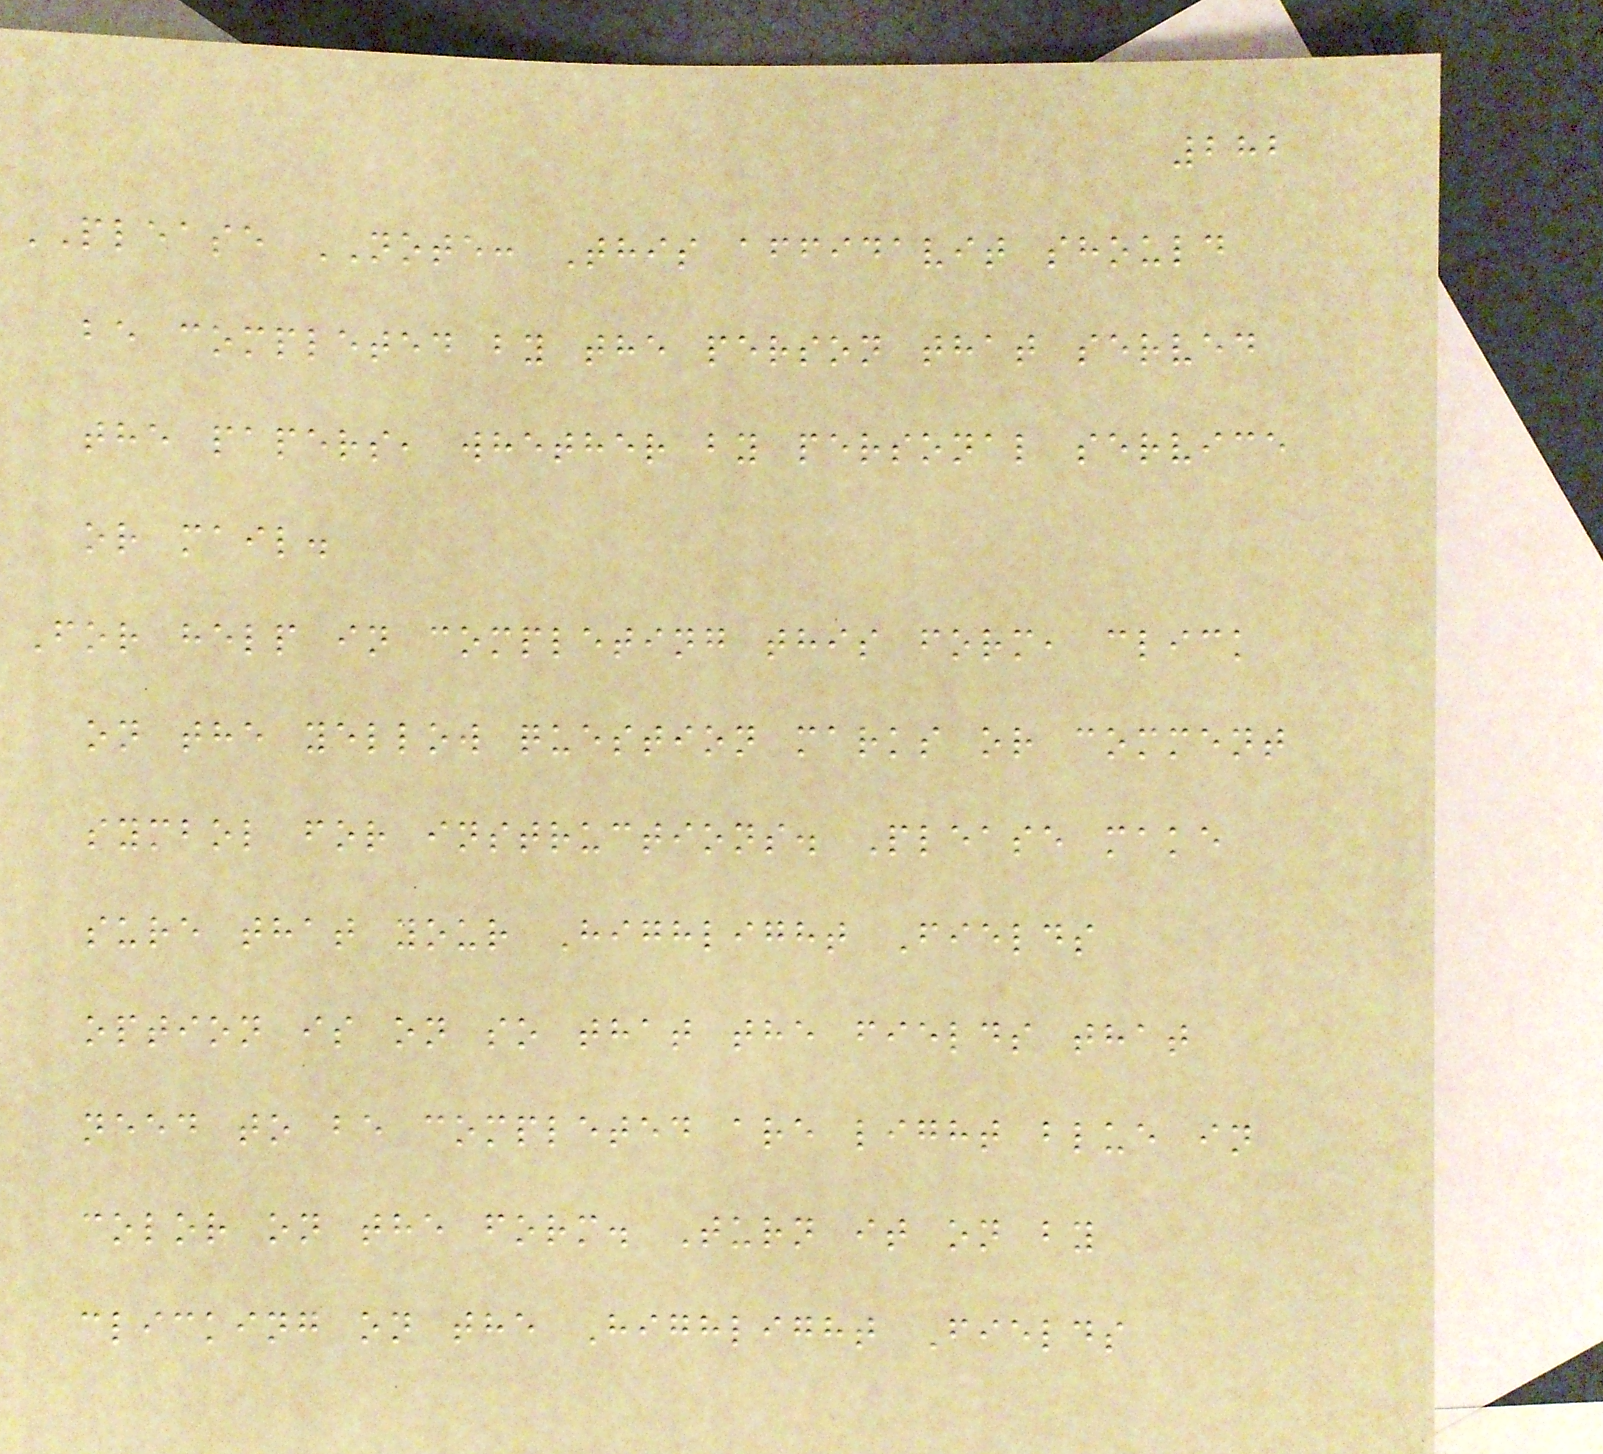282
PLEASE NOTE: This affidavit should
be completed by the person that served
the papers, whether by personal service
or mail.
For help in completing this form, click
on the yellow question marks or comment
symbol for instructions. Please make
sure that your Highlight Fields
option is on so that the fields that
need to be completed are light blue in
color on the form. Turn it on by
clicking on the Highlight Fields
